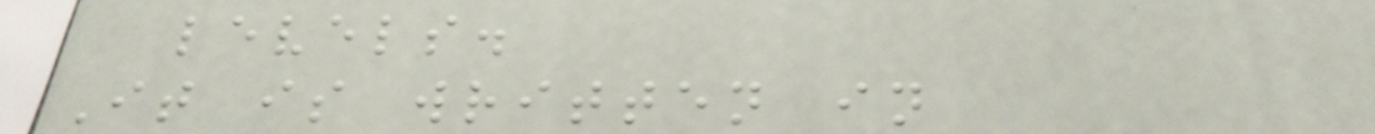levels.
It is written in
